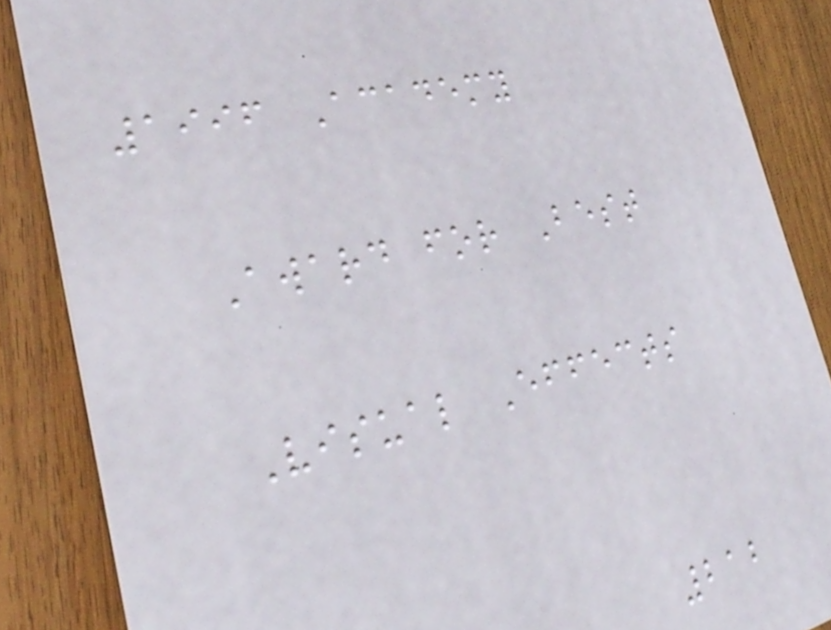1996 Academy
Award for Best
Visual Effects
212
